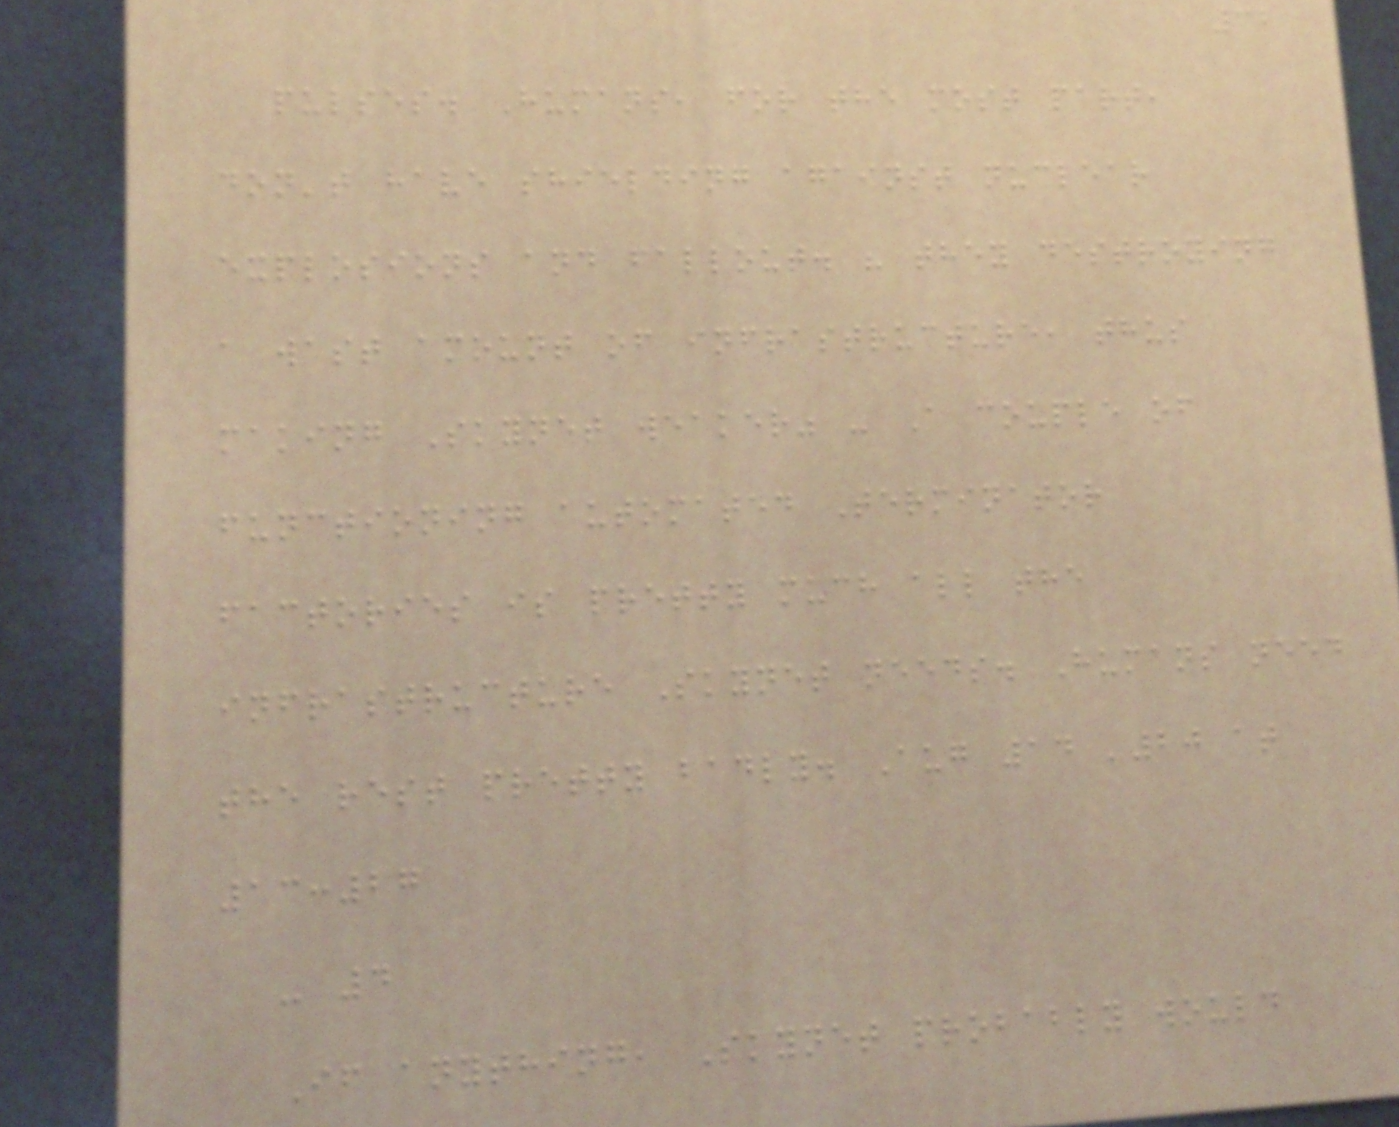32
pulses. Humans, for the most part,
don't have shielding against nuclear
explosions and fallout. " they destroying
a wast amount of infrastructure, thus
making Skynet weaker" - A couple of
functioning automated Terminator
factories is pretty much all the
infrastructure Skynet needs. Humans need
the rest pretty badly. Aug 14 '20 at
13:27
- 4
If anything, Skynet probably would
